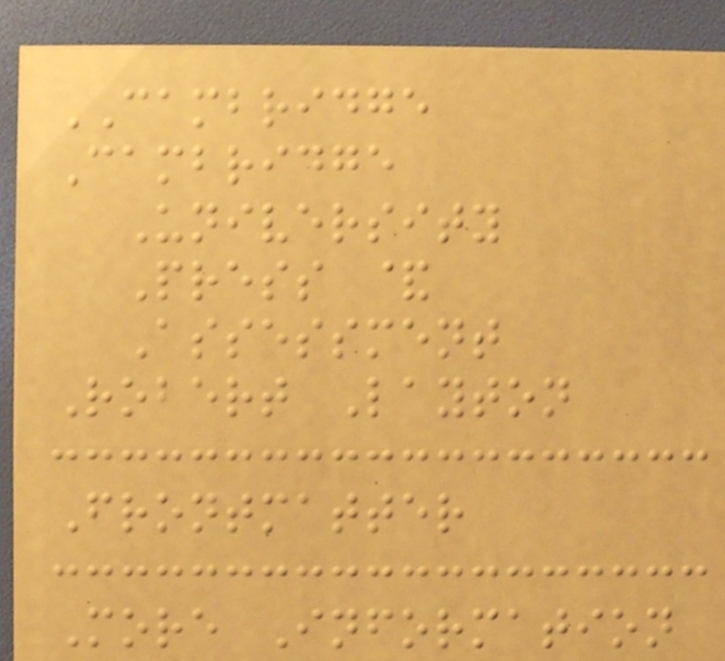CAMBRIDGE
Cambridge
University
Press &
Assessment
Robert Layton
Frontmatter
More Information
